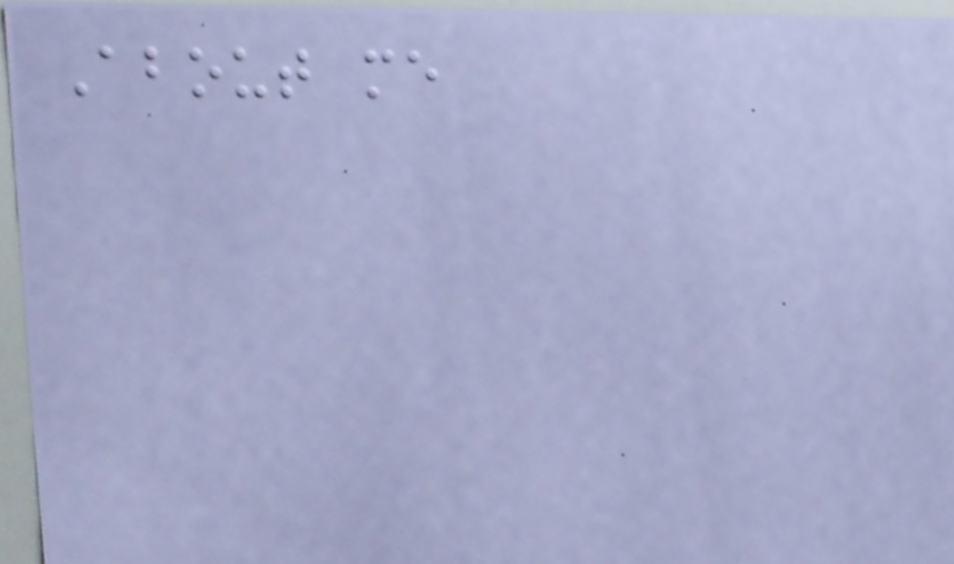About me
